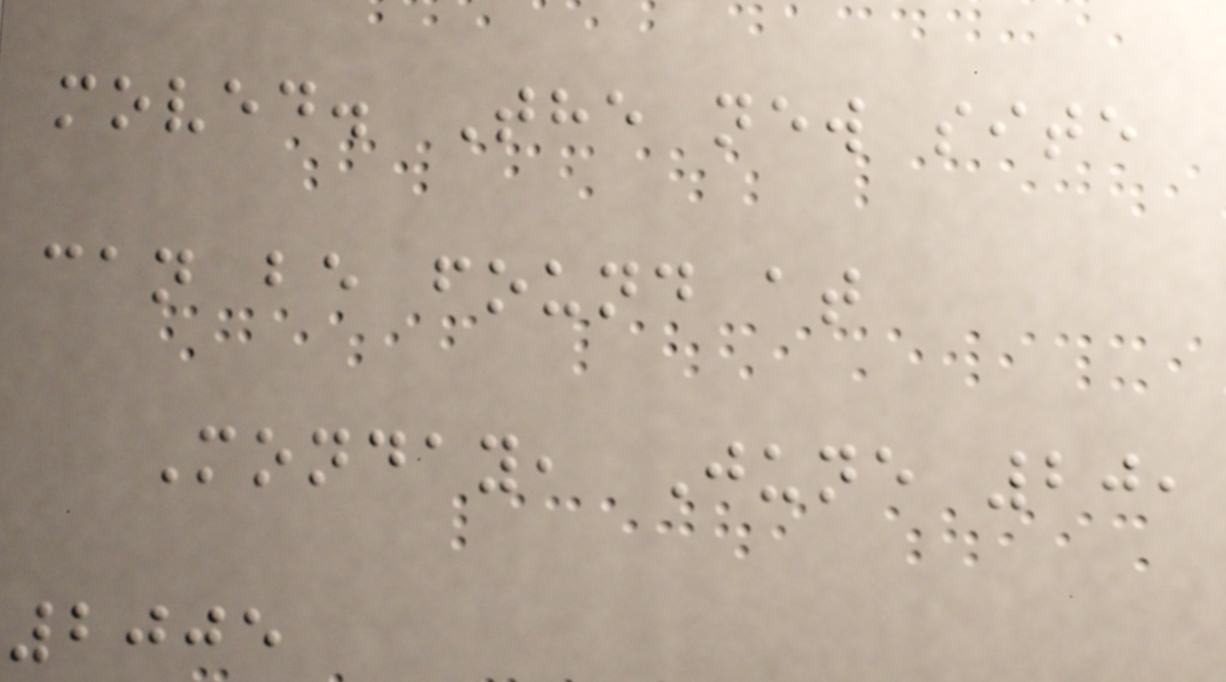moved. The new site
can be found at
Monday, June 20,
2005
